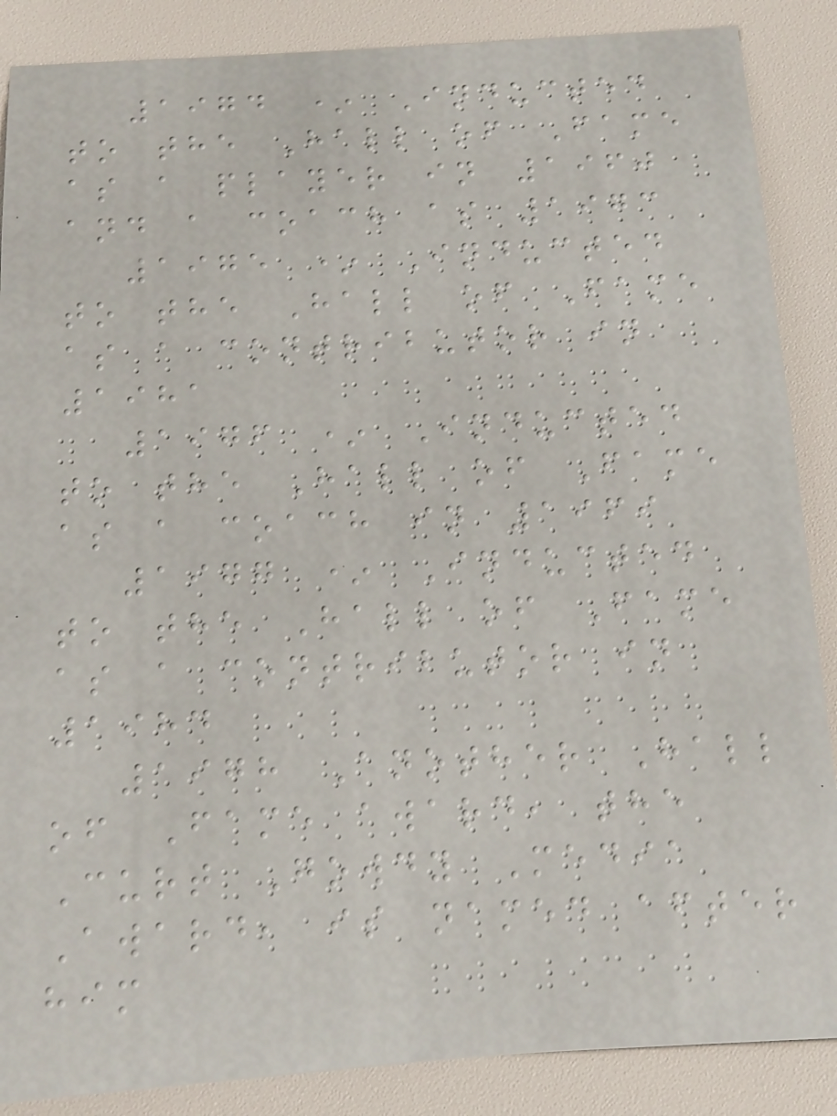1974 * Inducted
to the Hall of Fame
as a player in 1960
and a coach as 1973
1975 * Inducted
to the Hall of Fame
as a contributor in
1981
1976 * Inducted
to the Hall of Fame
as a coach in 1969
1977 * Inducted
to the Hall of Fame
as a contributor in
1984
1978 Another Hall
of Fame award, the
Curt Gowdy Media
Award, is named after
him
